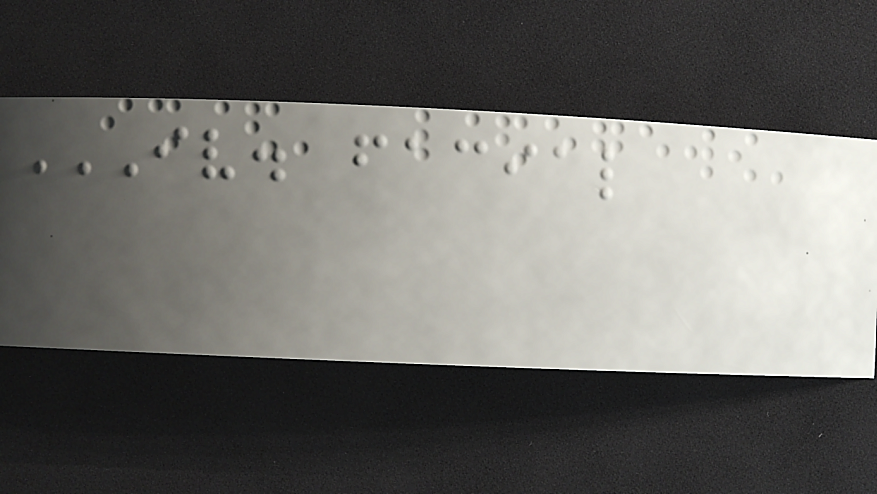IV. FACIAL
